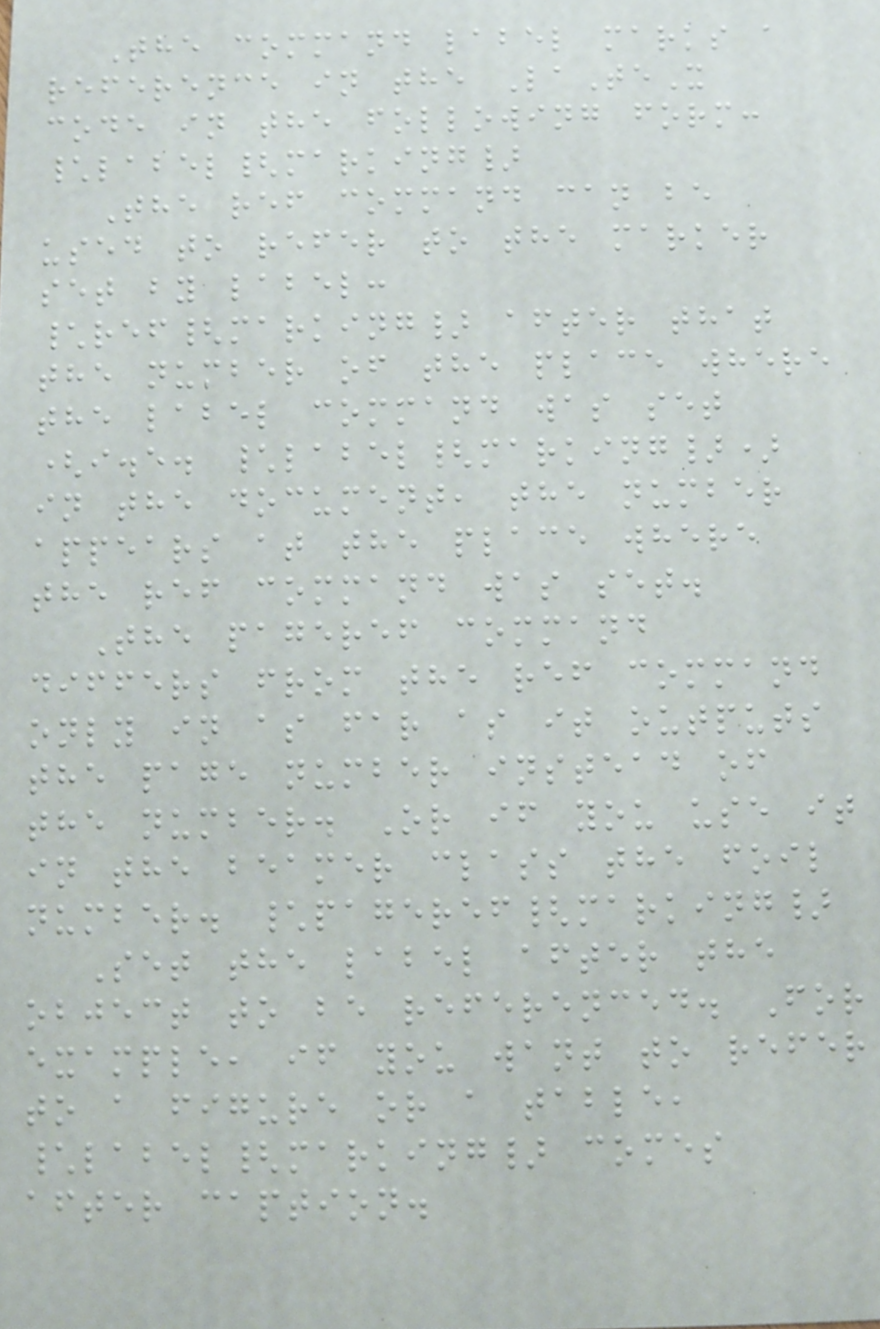The command label marks a
reference in the LaTeX
code in the following form:
\label{marking}
The ref command can be
used to refer to the marker
set by label:
\ref{marking} after that
the number of the place where
the label command was set
(i.e. \label{marking})
in the document, the number
appears at the place where
the ref command was set.
The pageref command
differs from the ref command
only in as far as it outputs
the page number instead of
the number. Or if you use it
in the beamer class the foil
number. \pageref{marking}
Set the label after the
object to be referenced. For
example, if you want to refer
to a figure or a table,
\label{marking} comes
after caption.
